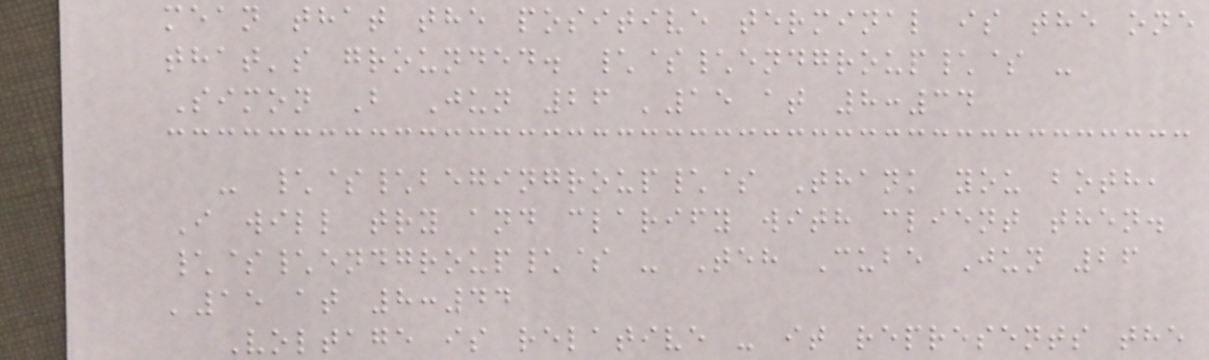mean that the positive terminal is the one
that's grounded. \$\endgroup\$ -
Simon B Jun 26 '15 at 8:34
- \$\begingroup\$ Thank you both,
I will try and clarify with client then.
\$\endgroup\$ - Teh Cube Jun 26
'15 at 8:44
Voltage is relative - it represents the
